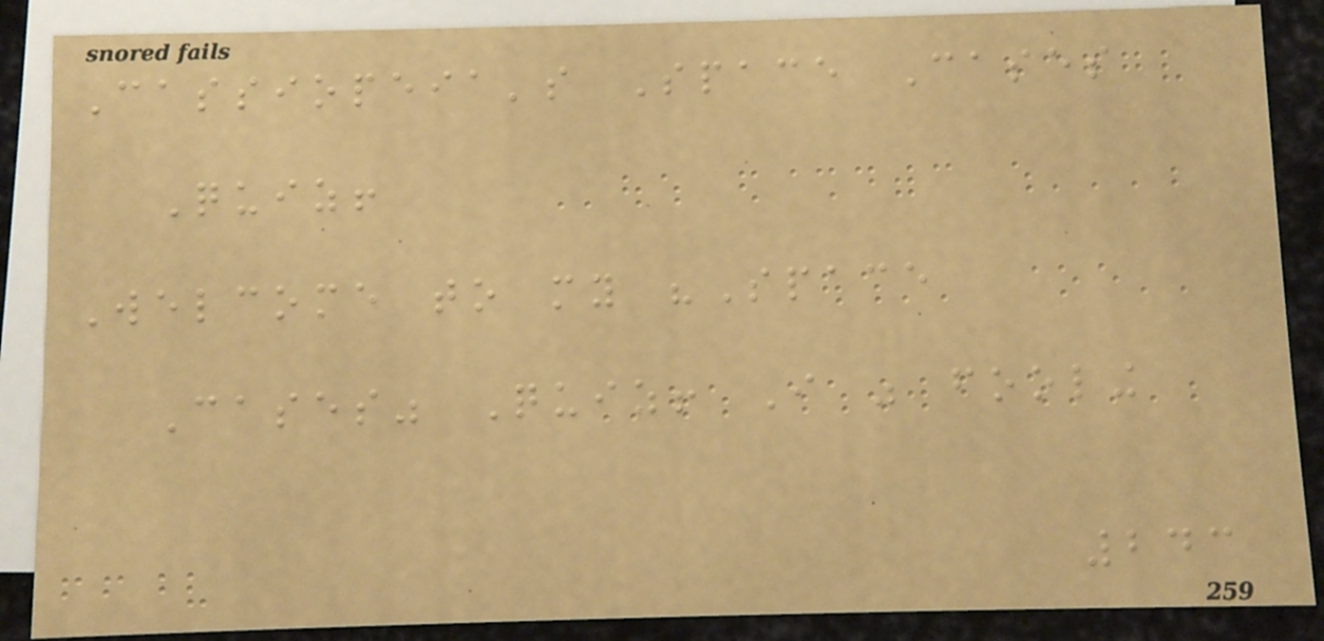Cassiopeia's Space Cases
Quiz!
Welcome to my "Space
Cases" Quiz! I was fooling
243
